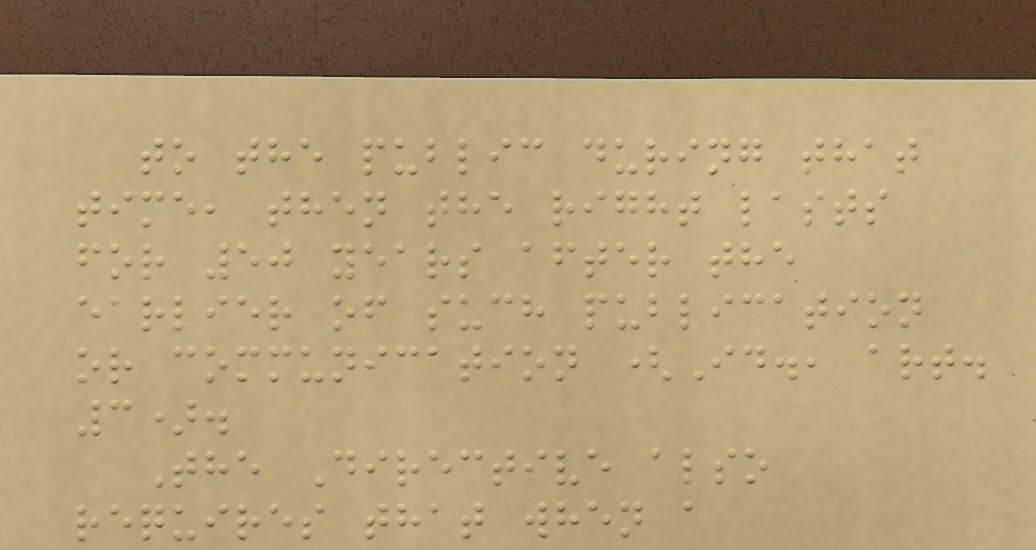to the public during that
time, then the right lasts
for 50 years after the
earlier of such publication
or communication (Id., art.
3).
The Directive also
requires that when a
